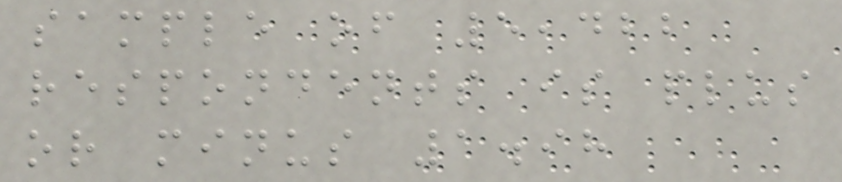sample of 5,422
respondents is plus
or minus 1.98
